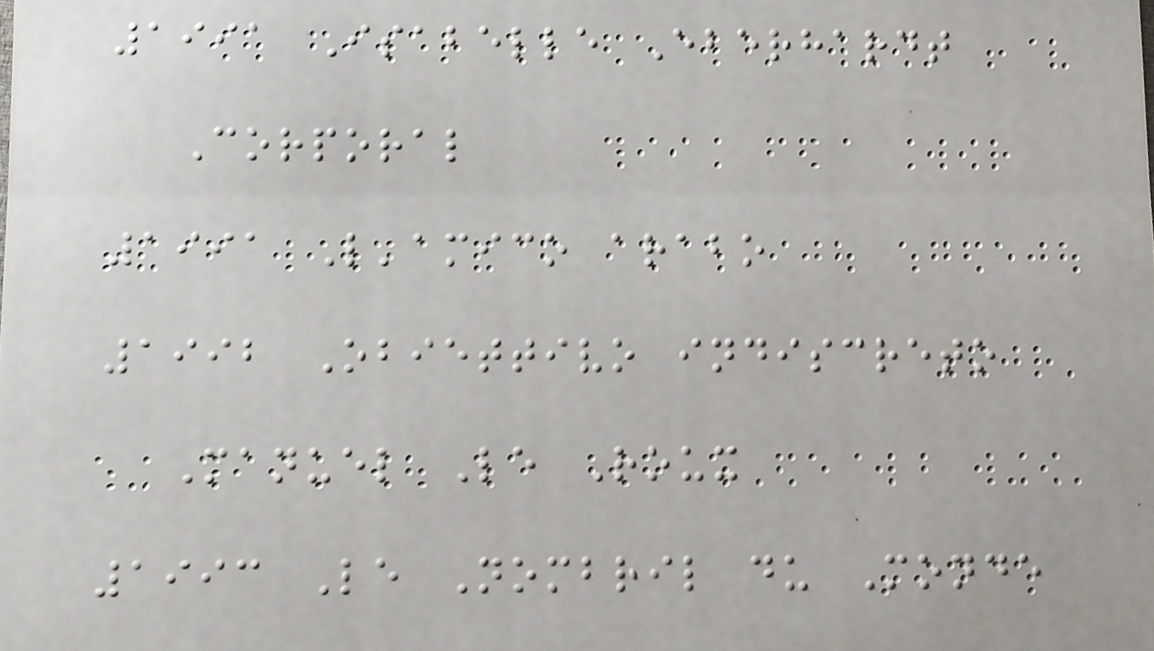1991 Isabelle Eberhardt
Corporal
1991 L'amico arabo
1992 Obiettivo indiscreto
Manuel Le Roux
1993 Le Nombril du Monde
